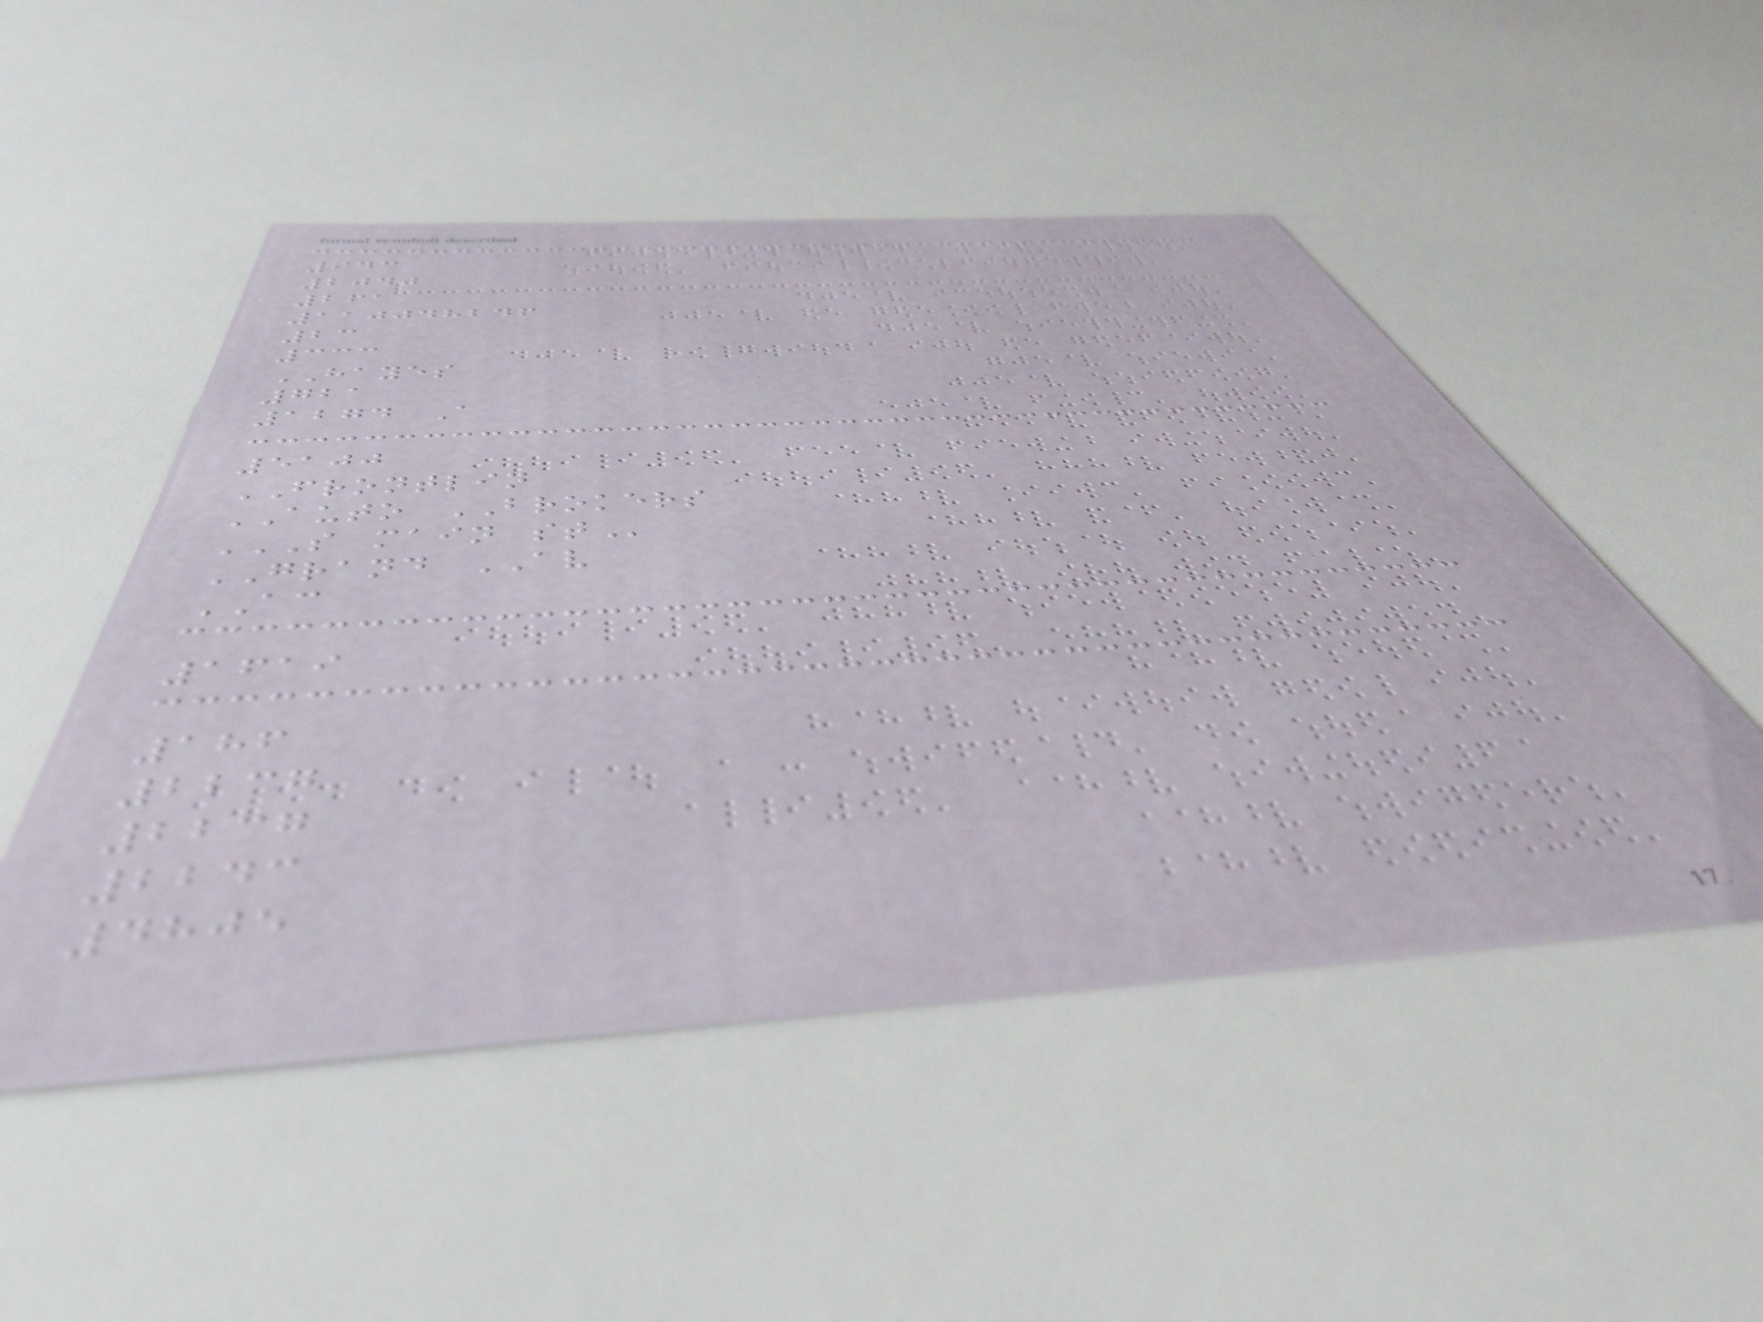943
2040
261
110048246
23
333
HAYES
721
1274 A
5100
FRONTLIN
AUTO BROKERS
S MAIN ST
GRAND AV
AC
1619
186
2237
2237
2243
4805
